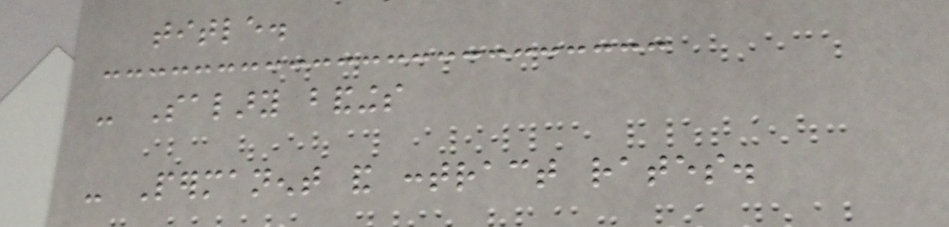title.
- Salary bandings
- Permanent and contract rates.
